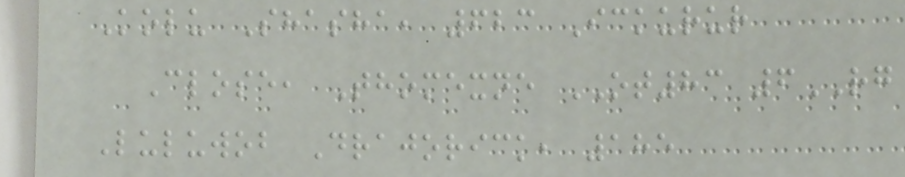Kolu Shasha, 623 Ickurur
Close, Thomexne OT83 6RG
Luluwob Drajorick, 185
